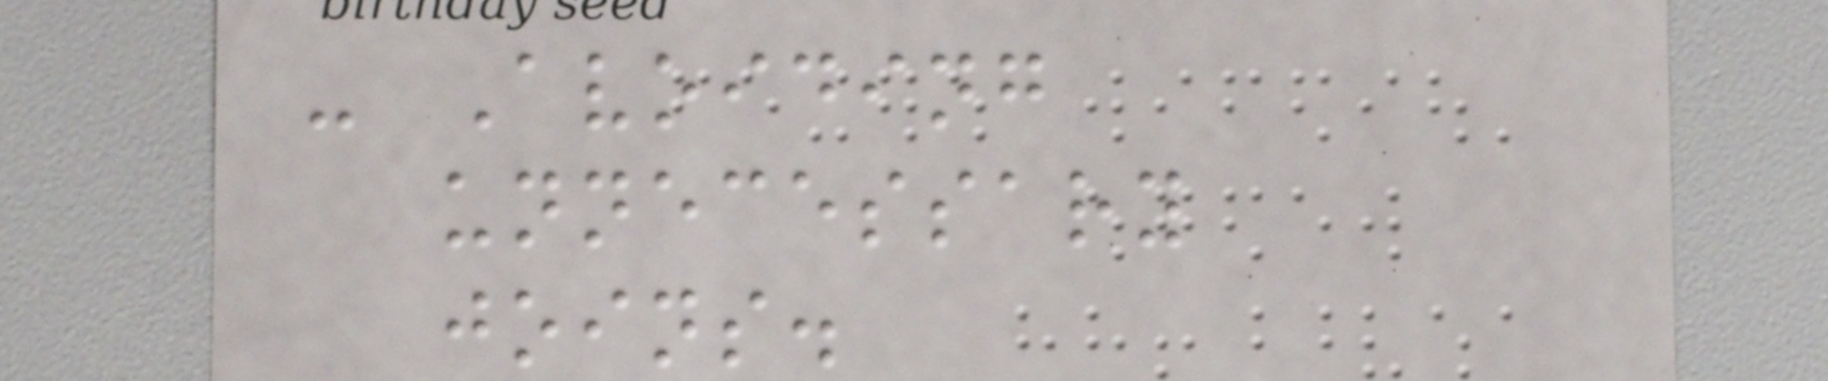- Avoiding
unnecessary
joins.
